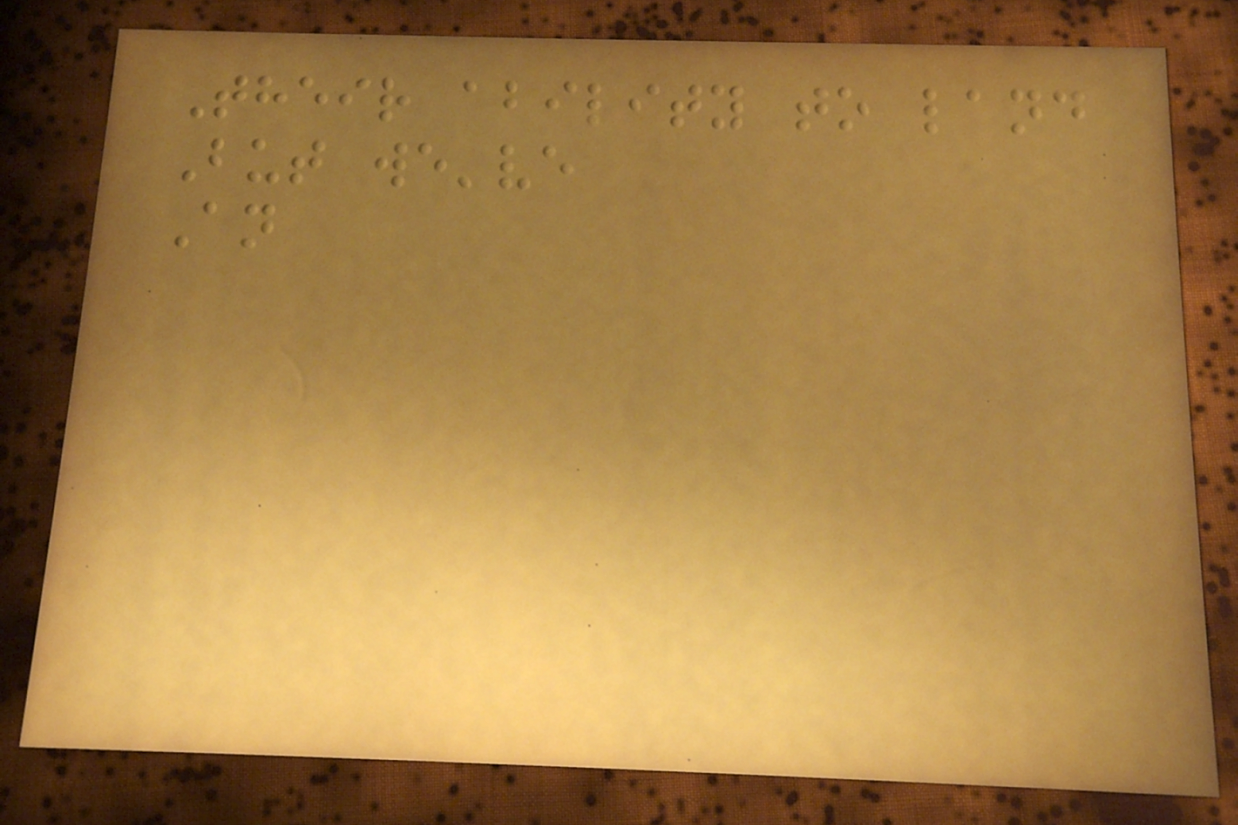Their ability to land
But we've
An
